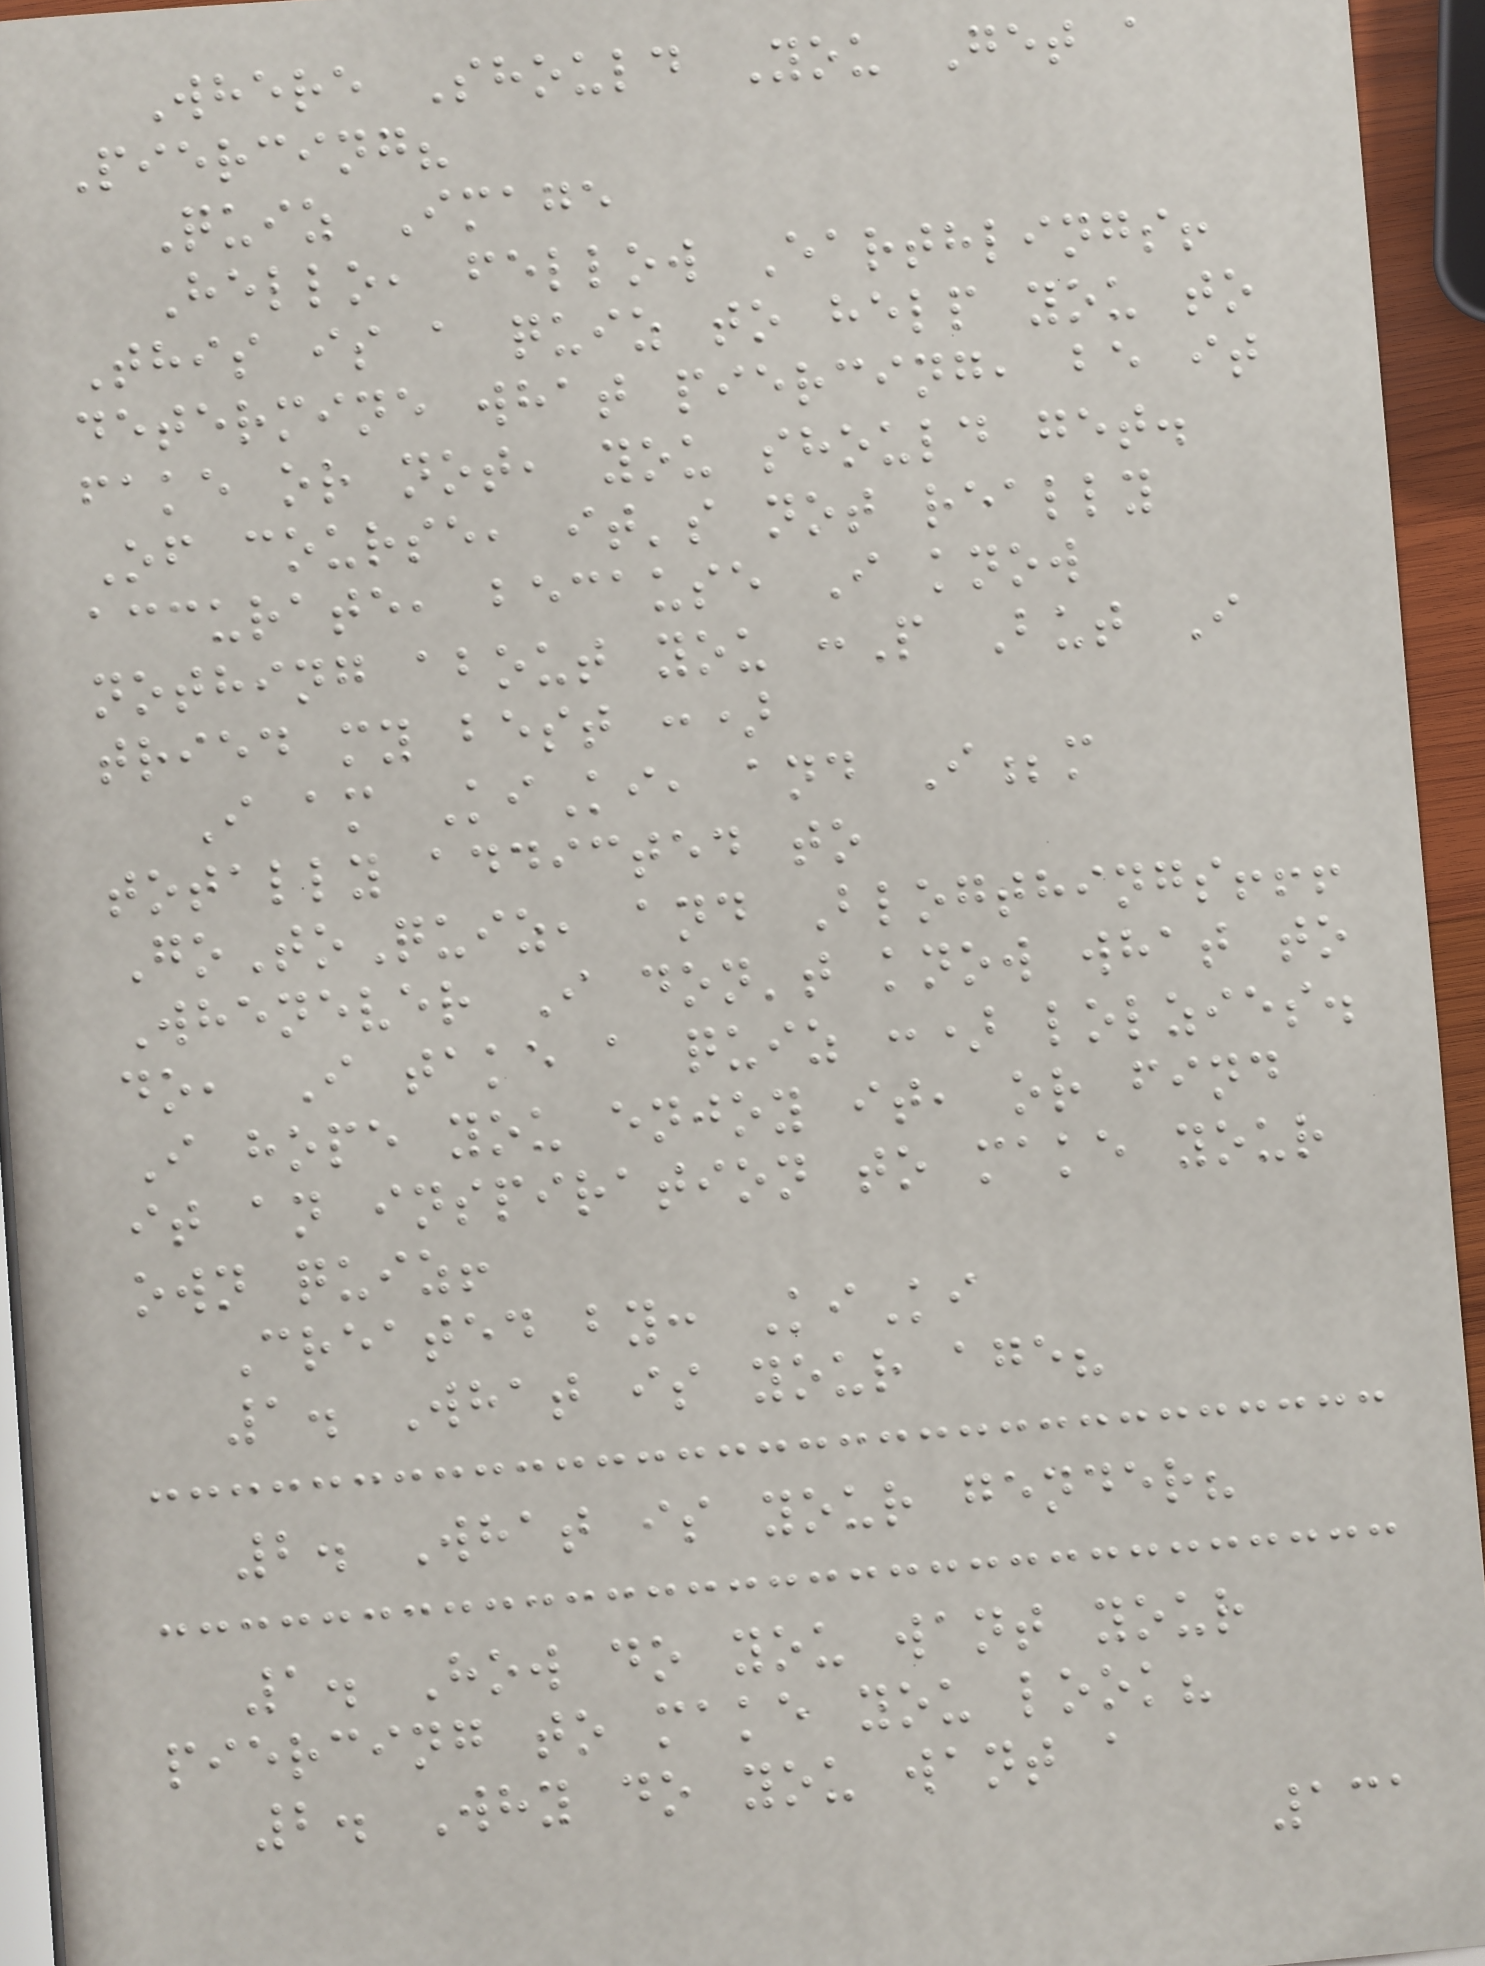Where Should You Get a
Piercing?
Quiz Image
Hello, fellow Earthlings!
This is a quiz to help you to
determine what piercing, be it
fake or not, you should get.
Of course, it's not really
accurate, because I know
nothing about you :P But I
tried my best :)
I am KiKi, and I;m
totally addicted to
GoToQuiz, and Blogthings!!!
Whenever I don't know what to
do, I take a quiz :) lolzies.
I hope you enjoy it, or find
it an inspiration to make your
own quiz!
Created by: KiKi
1. What is your age?
2. What is your gender?
1. How do you want your
piercing to make you look?
2. Why do you want a
131
